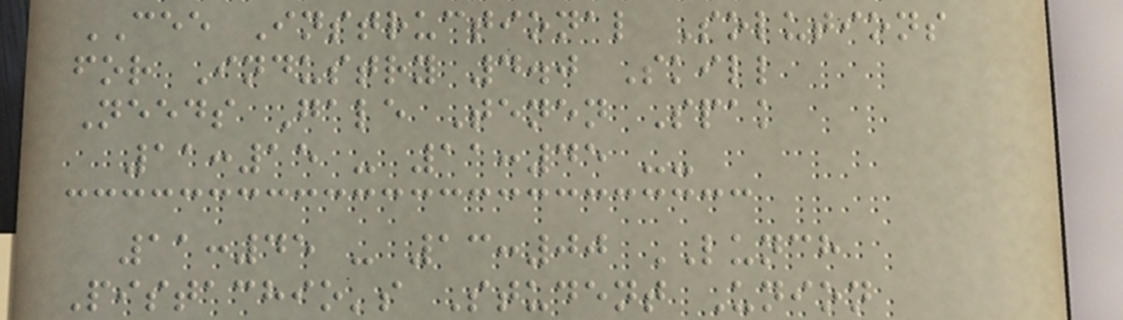CEE Instructional Solutions
for Industry 4.0 Skill
Needs Gale Tenen Spak
11:15 - 11:45 --
11:45 - 13:00 LUNCH
Pistachio's Student Union
